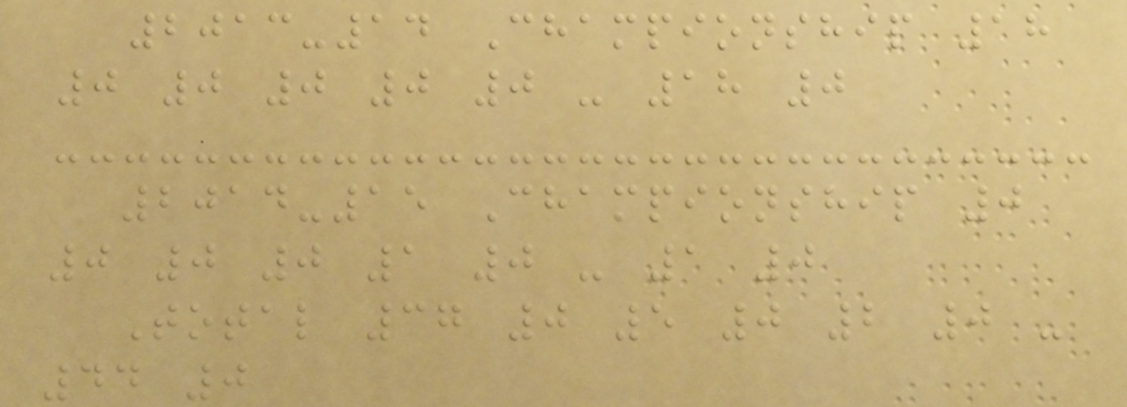2013-14 Championship 18
0 0 0 0 0 - 18 0
2014-15 Championship 0
0 0 0 1 0 - 1 0
Total 37 0 5 0 2 0 -
44 0
